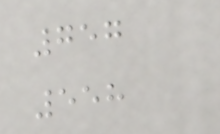757
558
